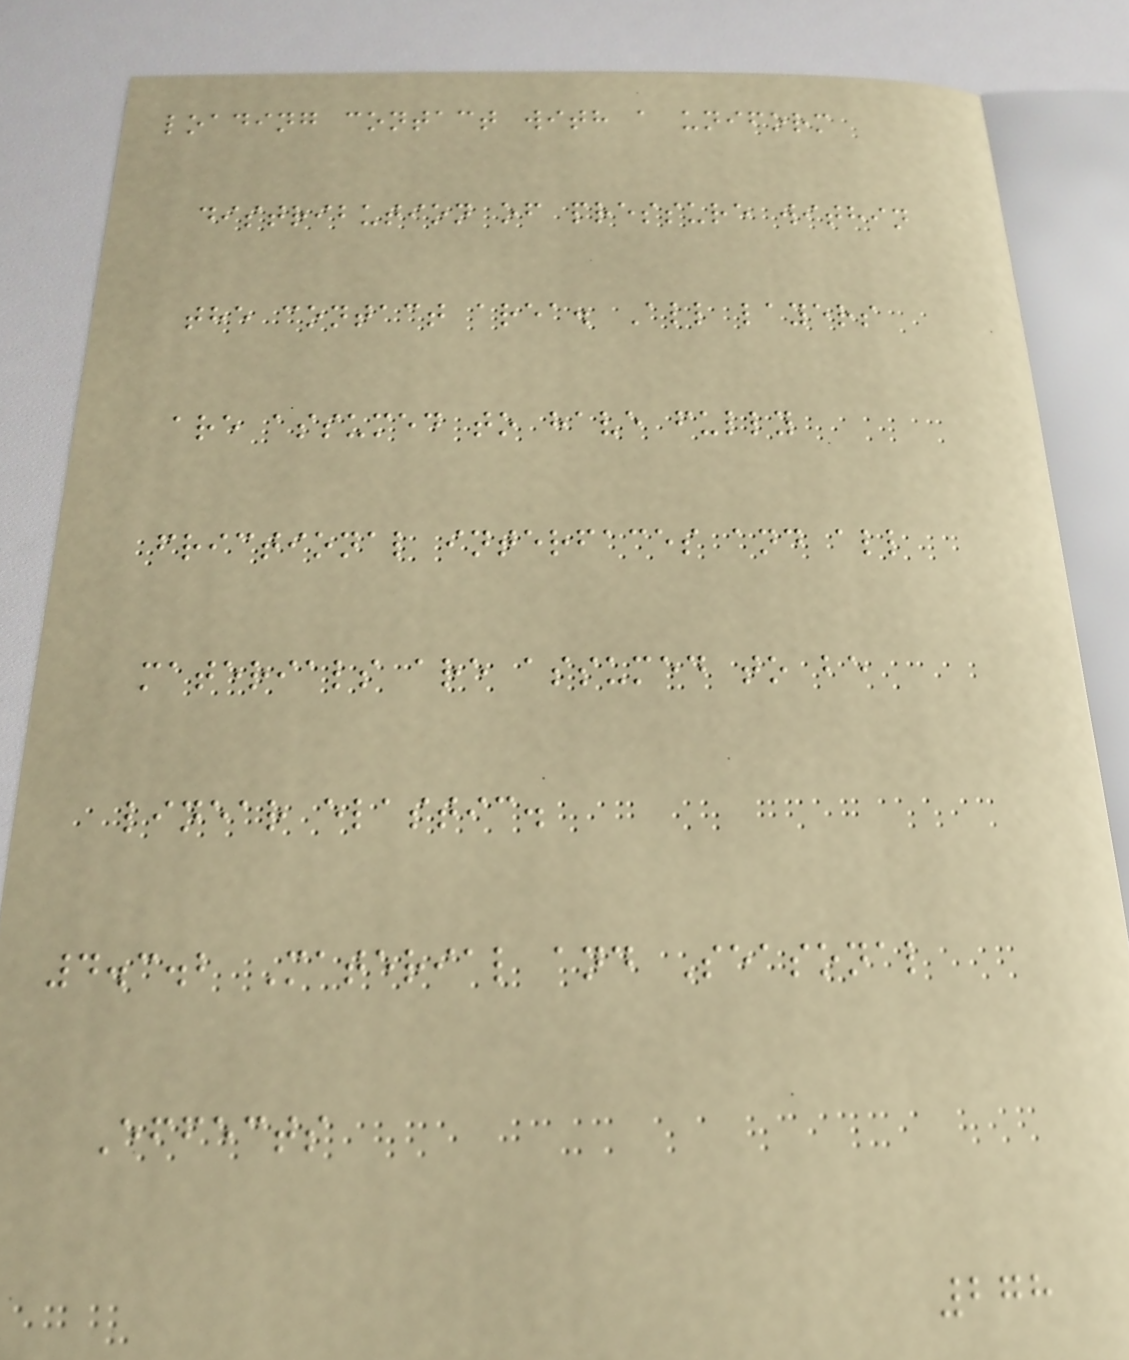loading contact with a uniform
distribution of pressure within
the contact area. All layers
are assumed to have fully
frictional interfaces and all
materials are assumed to be
linear elastic.
4.3.2 Material and Seasonal
Effects
278
